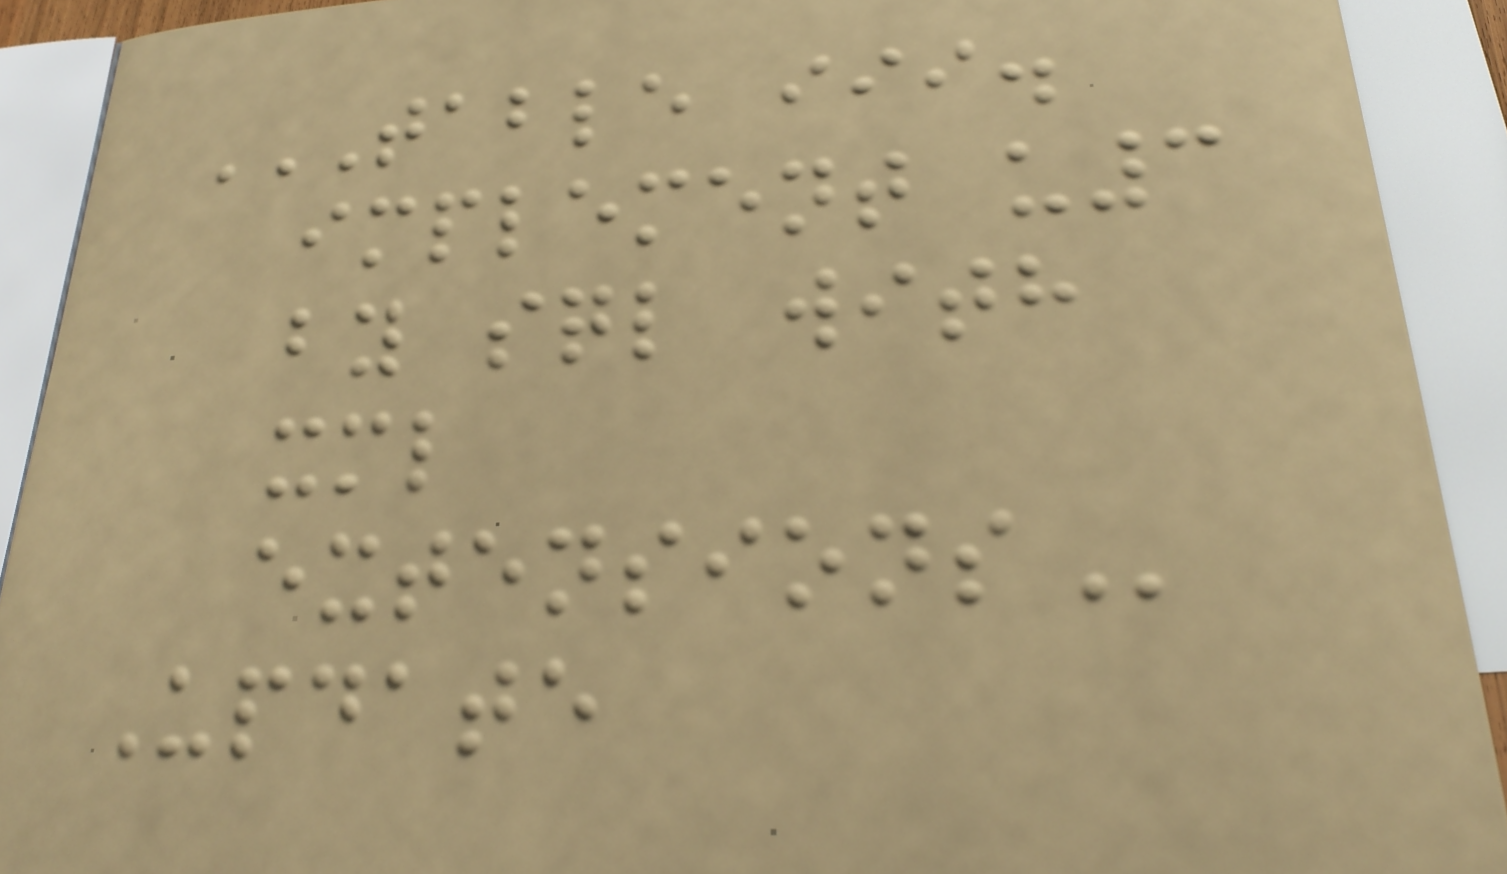TABLE III.
IMPLEMENT U3
BY SQL WITH
XML
EXTENSIONS
Update
